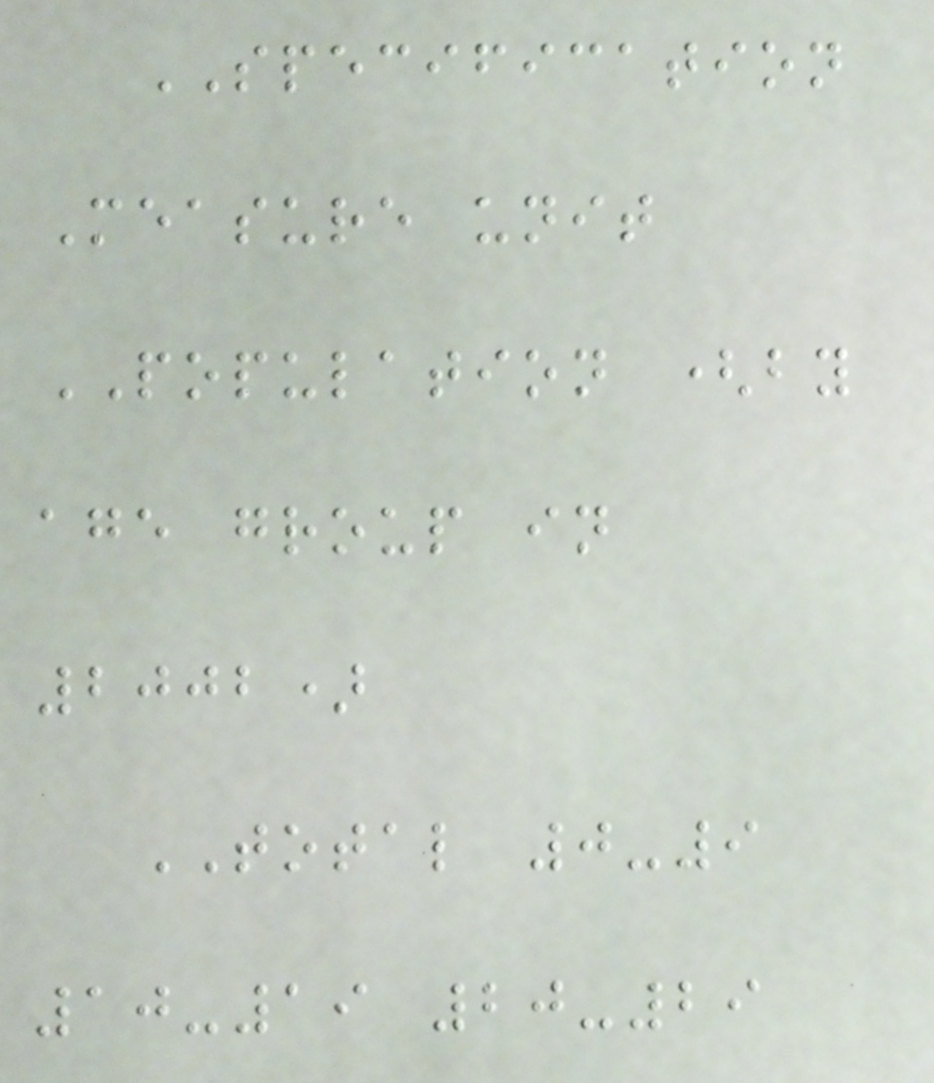SPECIFICATION
Measure unit
POPULATION (by
age group in
2002)
TOTAL 0-9
10-19 20-29
